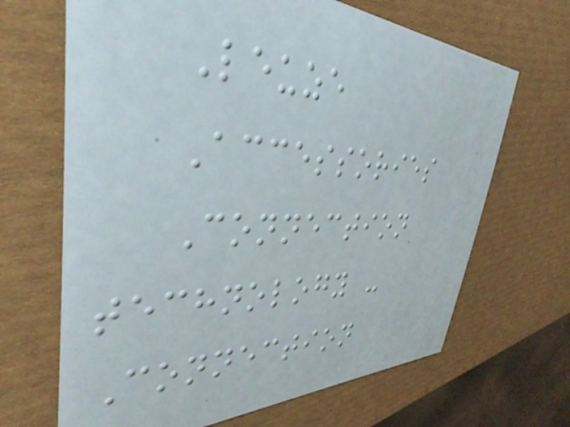Leuze
Accessories
Connection
technology -
Connection
